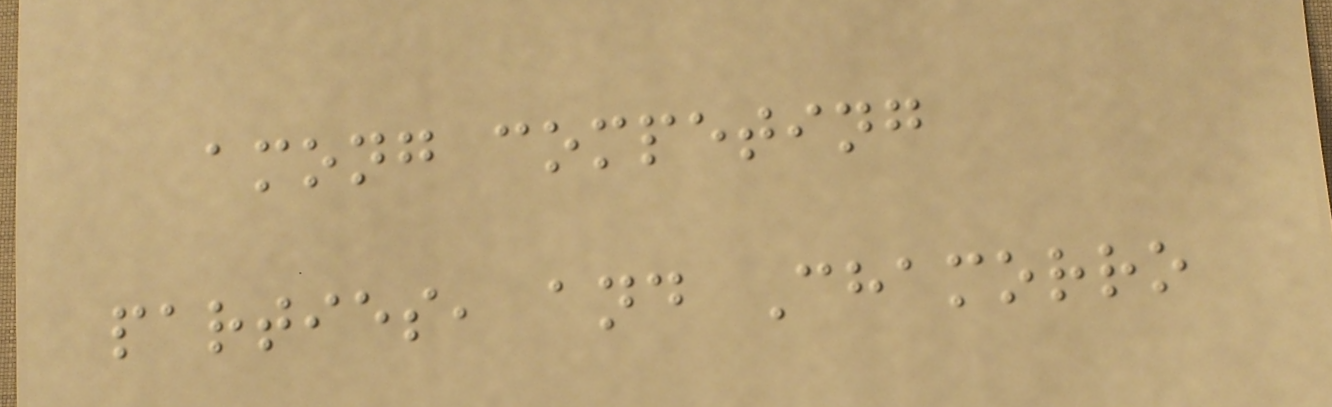among competing
parties, and Chamorro
